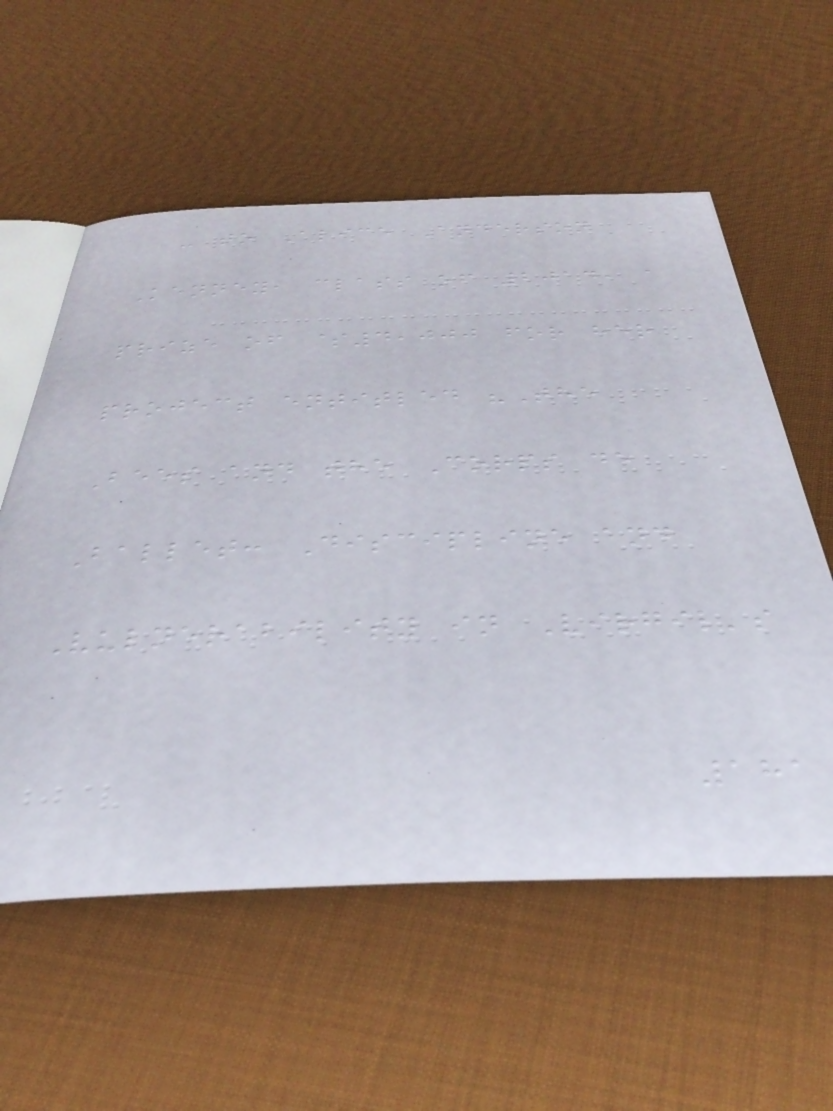- to Alice Anderson
Kenney, class of 2014, a
prize of $4,000 for her
project entitled "The
Bees and the Corps de
Ballet: Discipline and
Vulnerability in Virgil's
181
